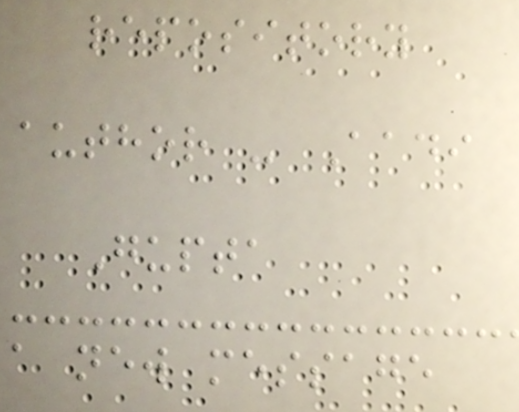repository
author - Aadi
Gupta
a new message
